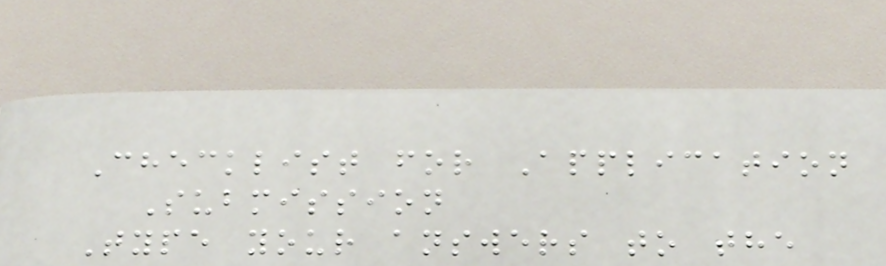Checklist for Application
Submission
Type your answers to the
